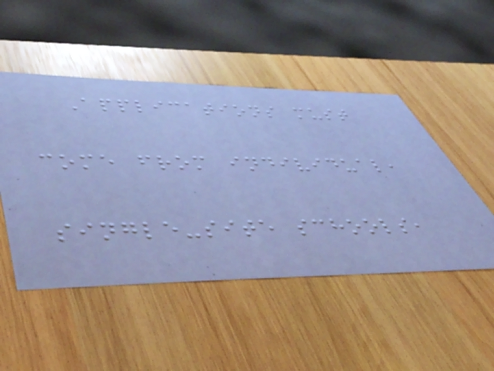Applications must
come from individual,
single-site schools,
